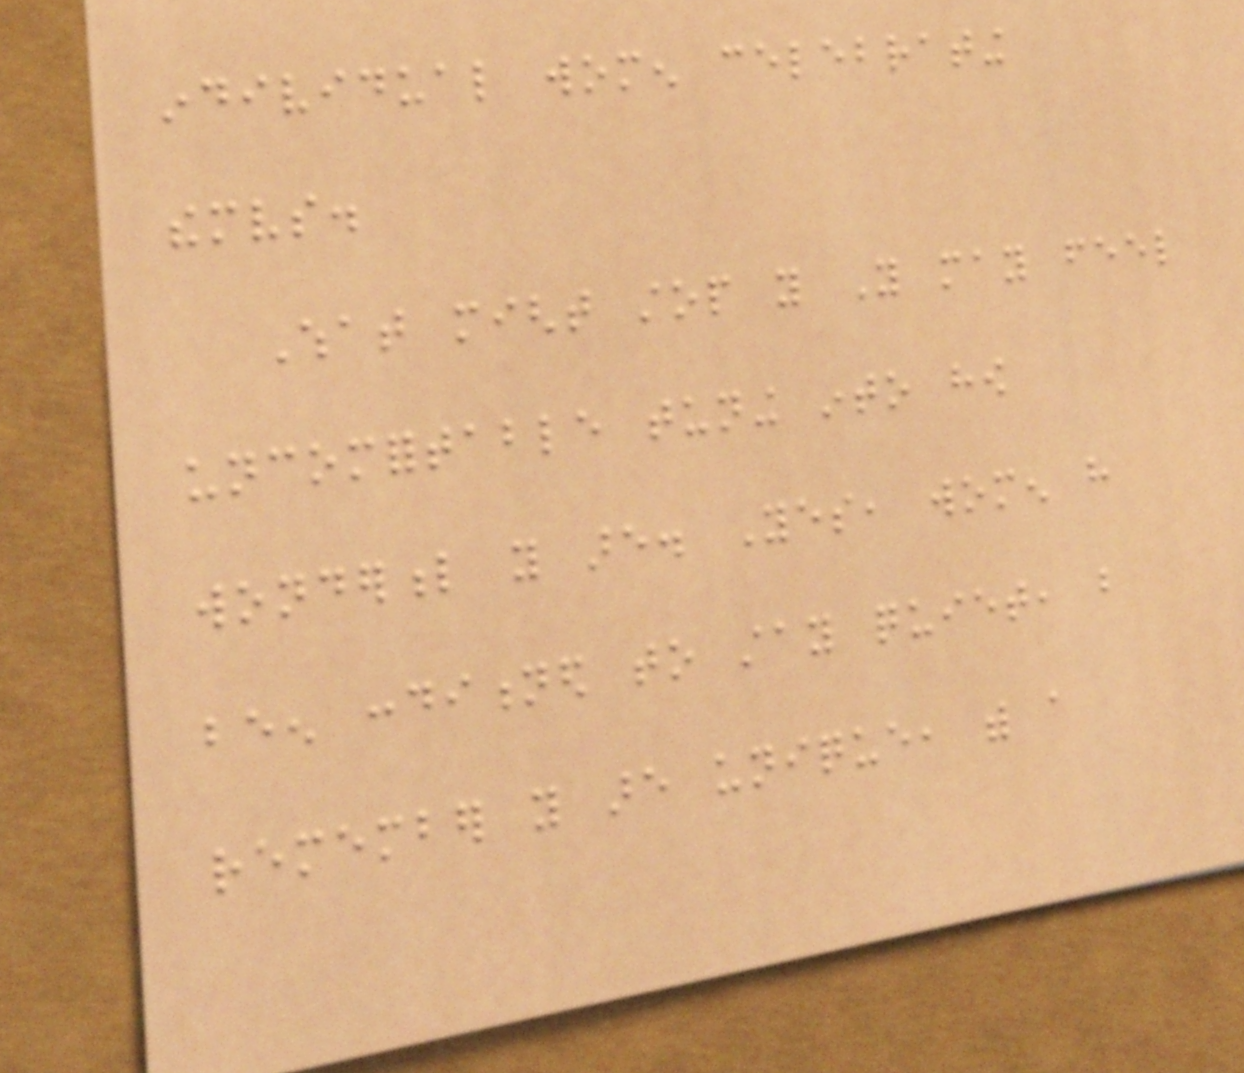individual women celebrating
themselves.
What might stop you You may feel
uncomfortable tuning into how
wonderful you are. Yes, women have
been conditioned to stay quiet, but
remember you are unique, with a
